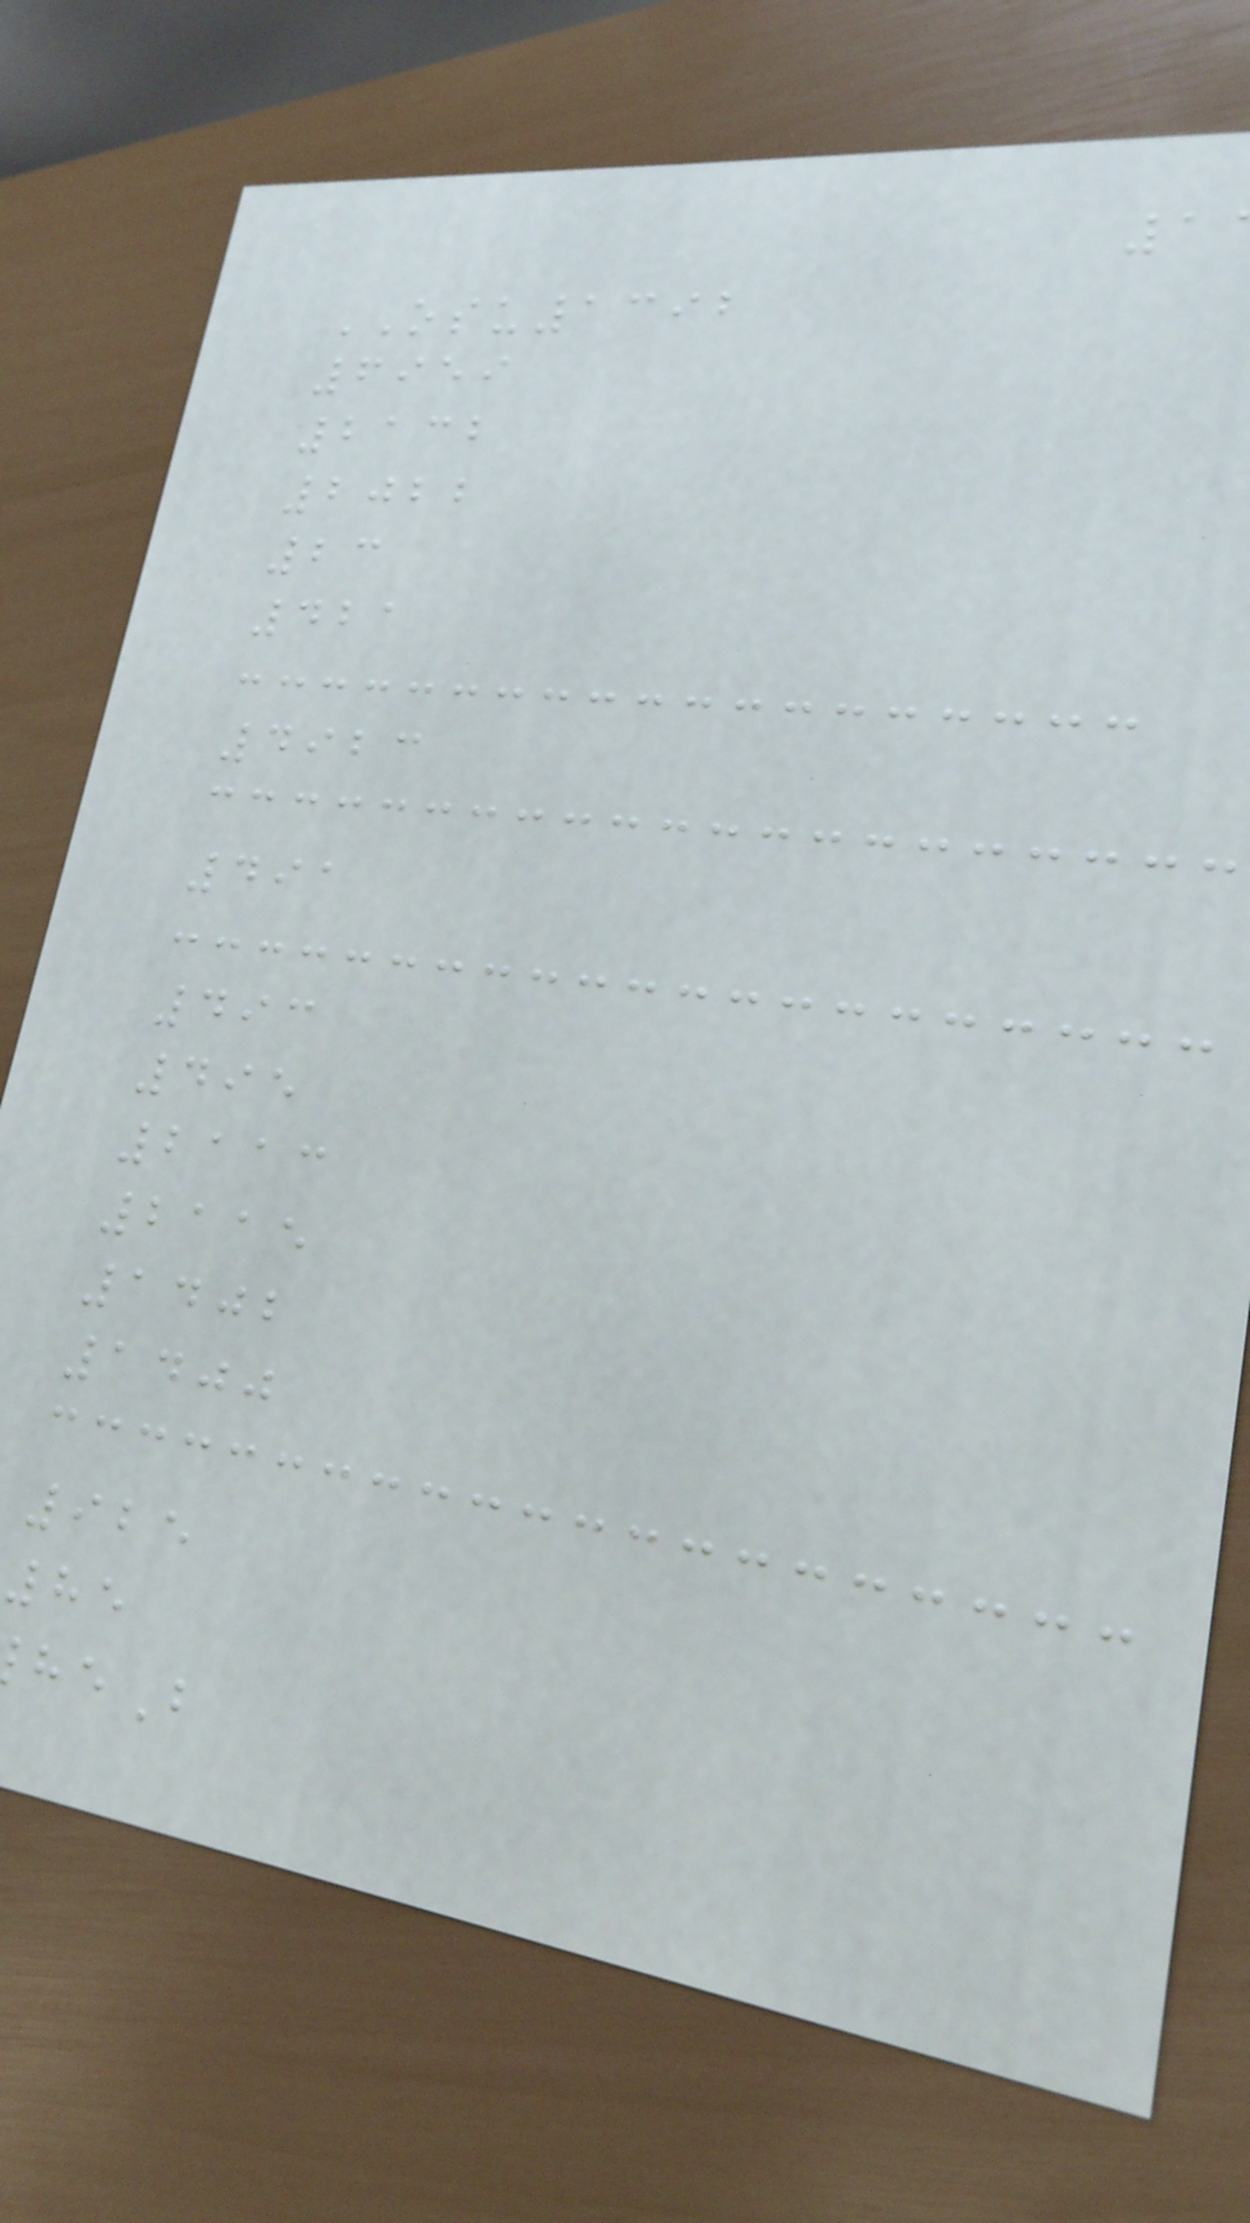OSU1392
6959
2132
2022
23
421
4923
491
493
495
2113
2115
1402
1400
925
85
